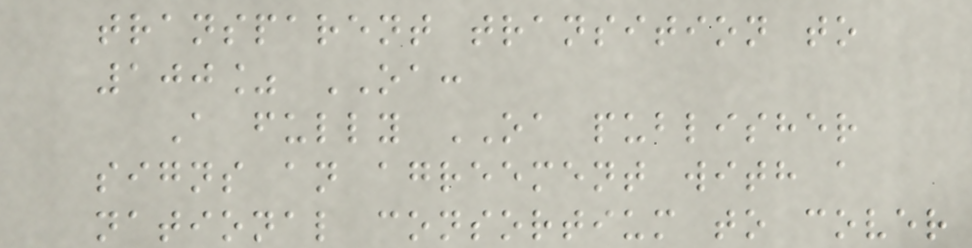transparent transition to
100% OA:
A fully OA publisher
signs an agreement with a
national consortium to cover
